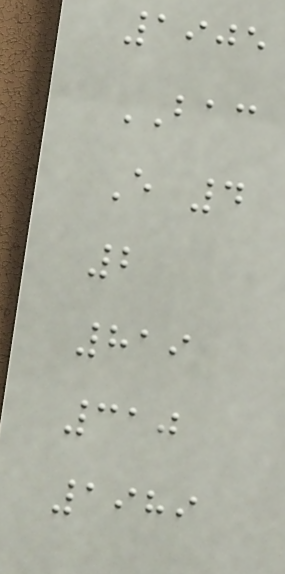1905
BAC
E 4
2
819
310
1989
